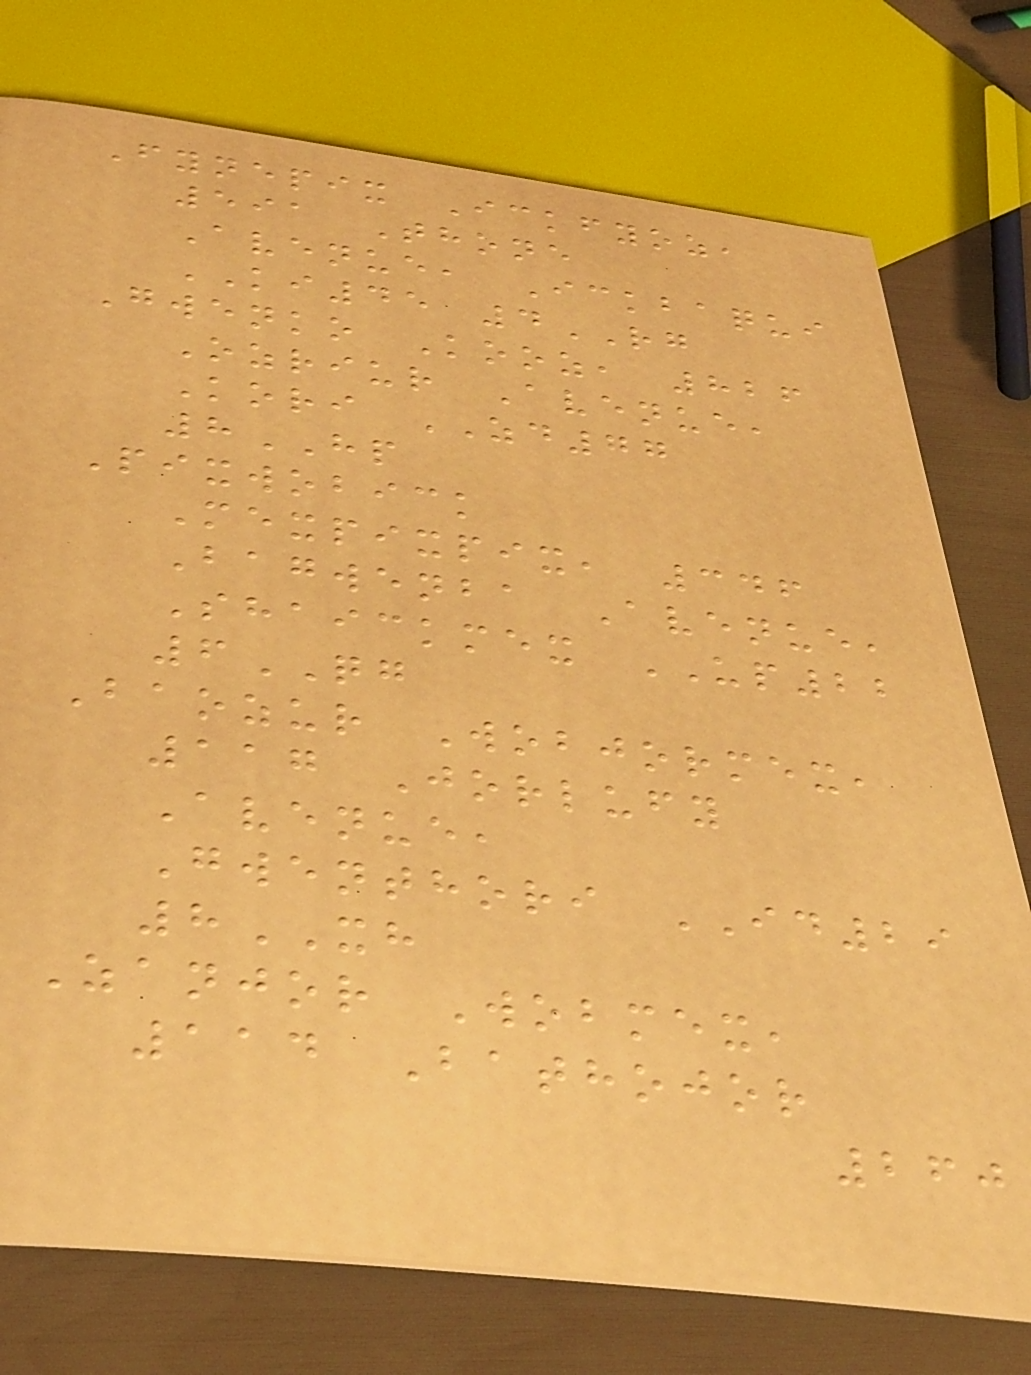Fynepix Ickfyoz,
591 Thone
Avenue, Ickbaqui
KI45 4RG
Gwenko Kooz, 826
Ozriur Avenue,
Kori ZD77
8HP
Pixwobick
Mexpixpix, 346
Bagwenba Avenue,
Shaickmex UP22
6QG
Baozur Wobjormex,
117 Jorlufy
Avenue,
Gwenthori ID29
8XH
Zanjor Wobmex,
114 Bathojor
260
